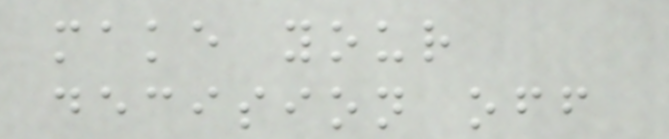make your
decision off
